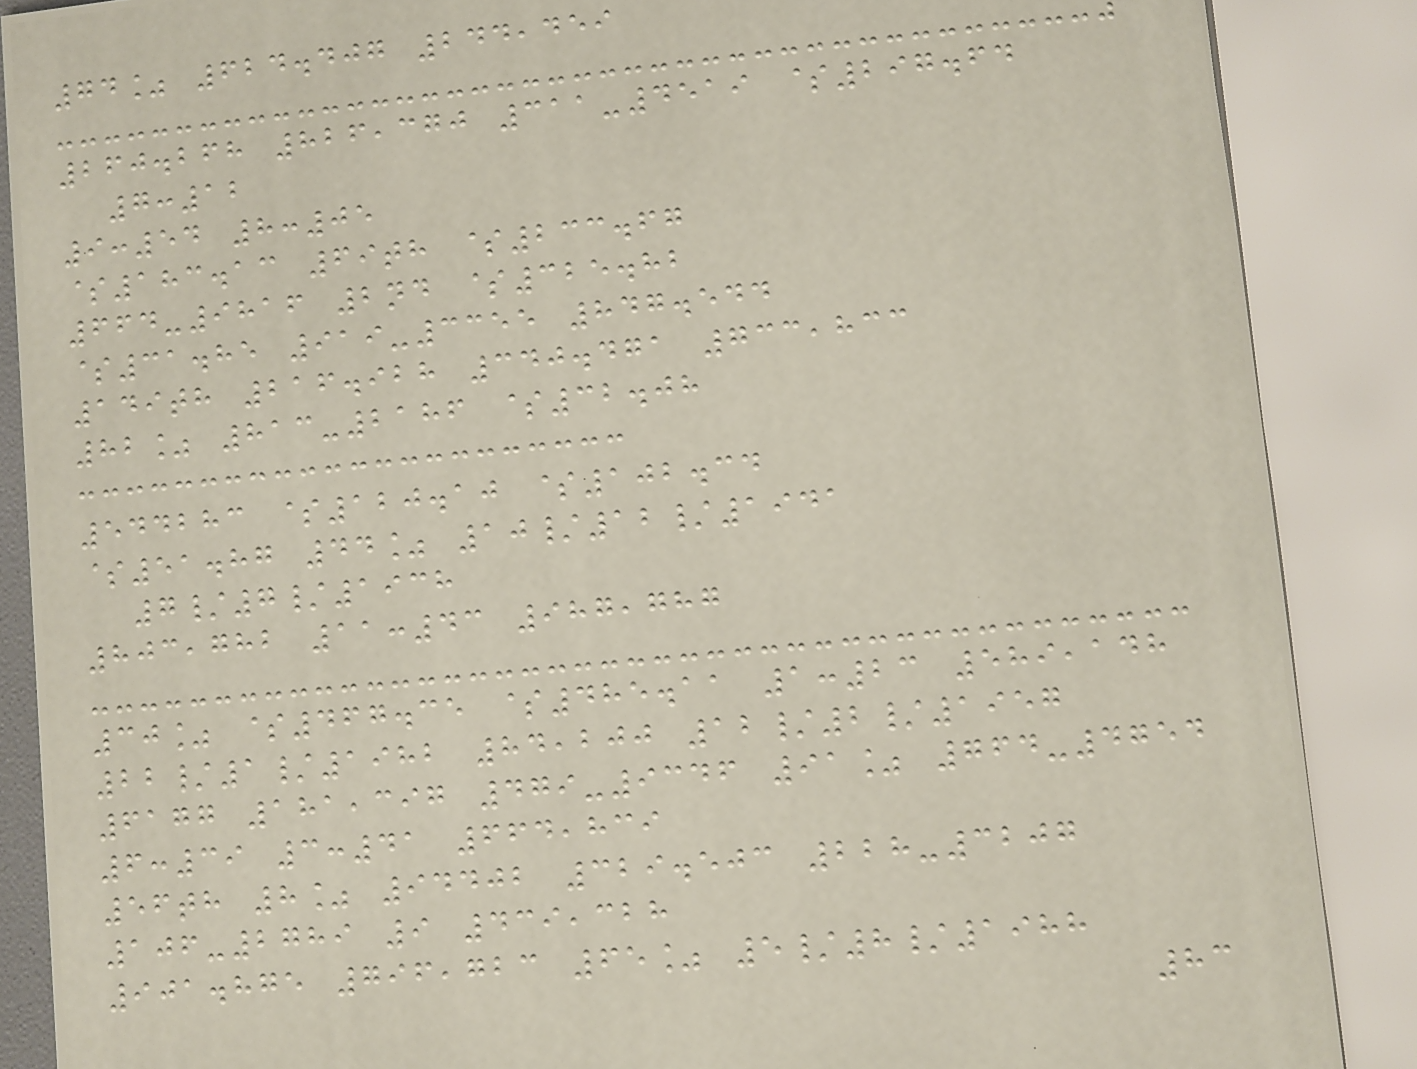74% 624.407 244,459
260.268 826,370 311-4519 $297.64
7:12
9:54 8:05
$183.13 69th $233.67
664-9816 2nd $325.82
$31.85 919-3355 847.544
149th 216.928 340.471 733,833
82% 813-2186 $32.08
544283 $120.10 $102.34
$51.87 44% 10/12/1941
7/7/1938
803,782 11:43 987,787
30% $467.35 $485.11 1:23 589,148
22/1/1982 84,200 12/2/1957
6177 181,397 479-9346 91% 764-4754
6:39 3:41 664,839
56th 8% 94402 329.503 228-3207
106-2789 9 439,328
901.875 796,723 65% 5/8/1988
83
